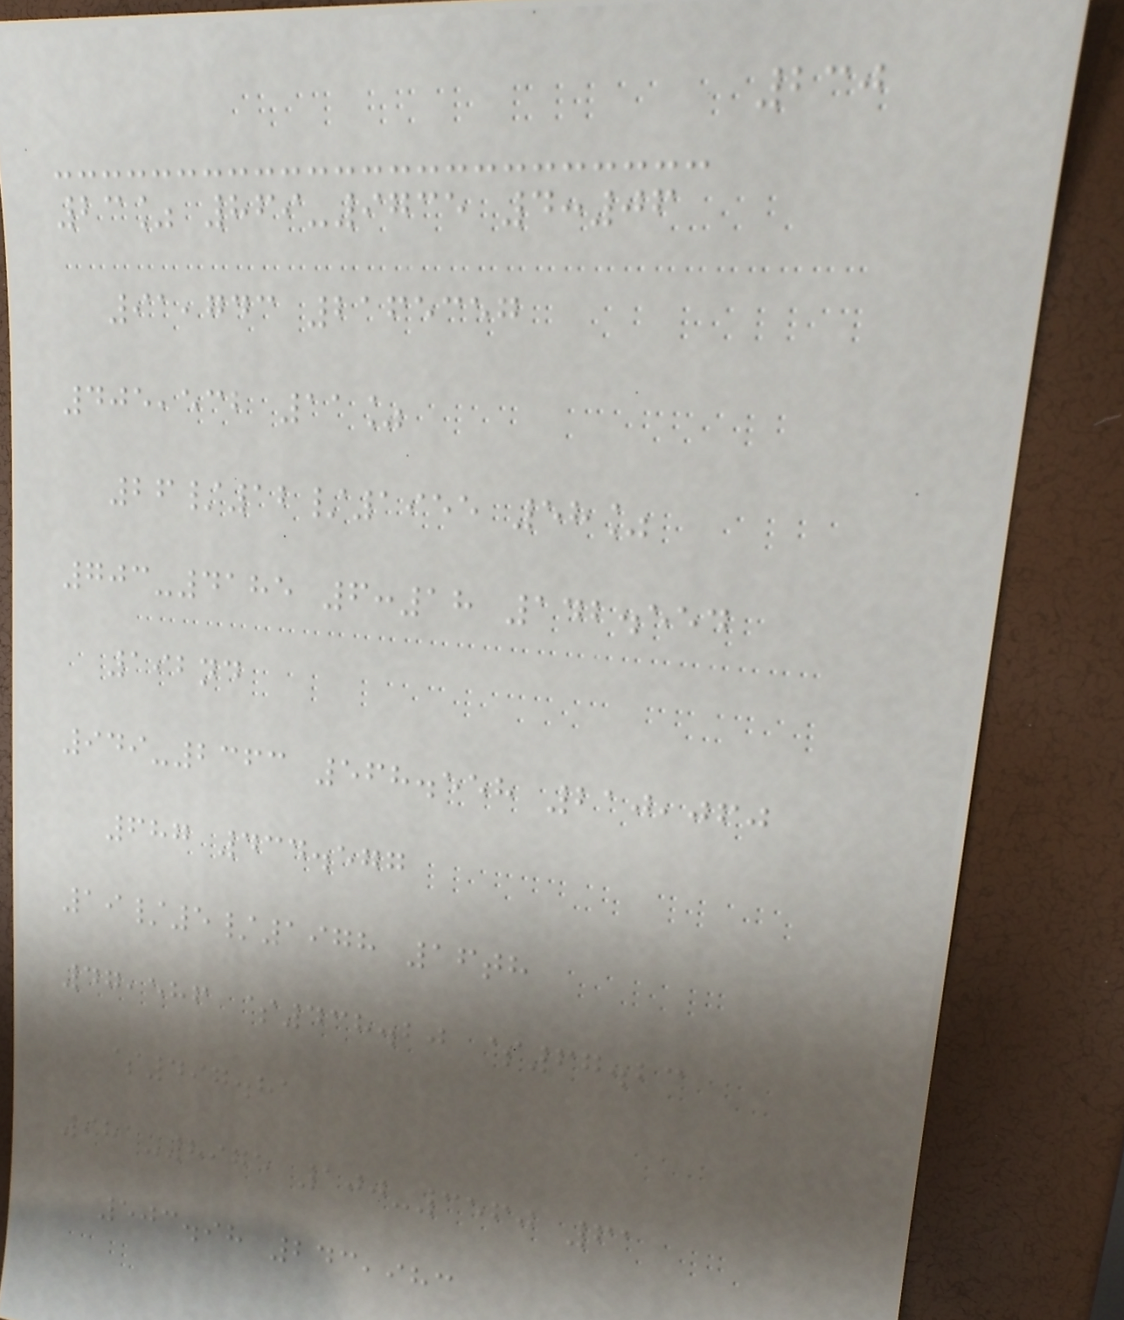230
23% 869-9735 4:06
91,743 2165357
405,532 11%
26/12/1955 58%
703-4185 6:18 142.554
192nd
949-2363 568.558 210,060
687 434.577
19/5/1978 16th
47,586 $438.20 $67.23
$497.81
981-8975 100-3560 61
503.98 243,983
